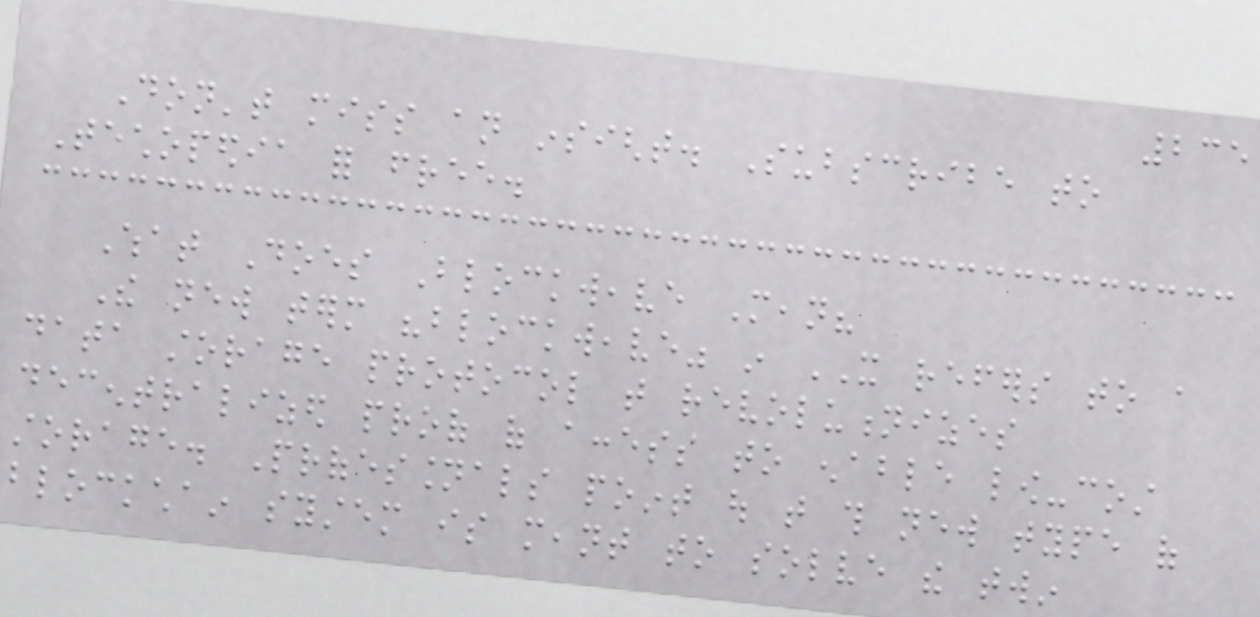235
Don't miss an insight. Subscribe to
Techopedia for free.
What Does Blockweave Mean?
The new term "blockweave" in IT refers to a
data storage protocol that revolutionizes
decentralized proof of access to enable low-cost
storage. Professionals point out that this new type of
blockchain system is meant to solve the twin
